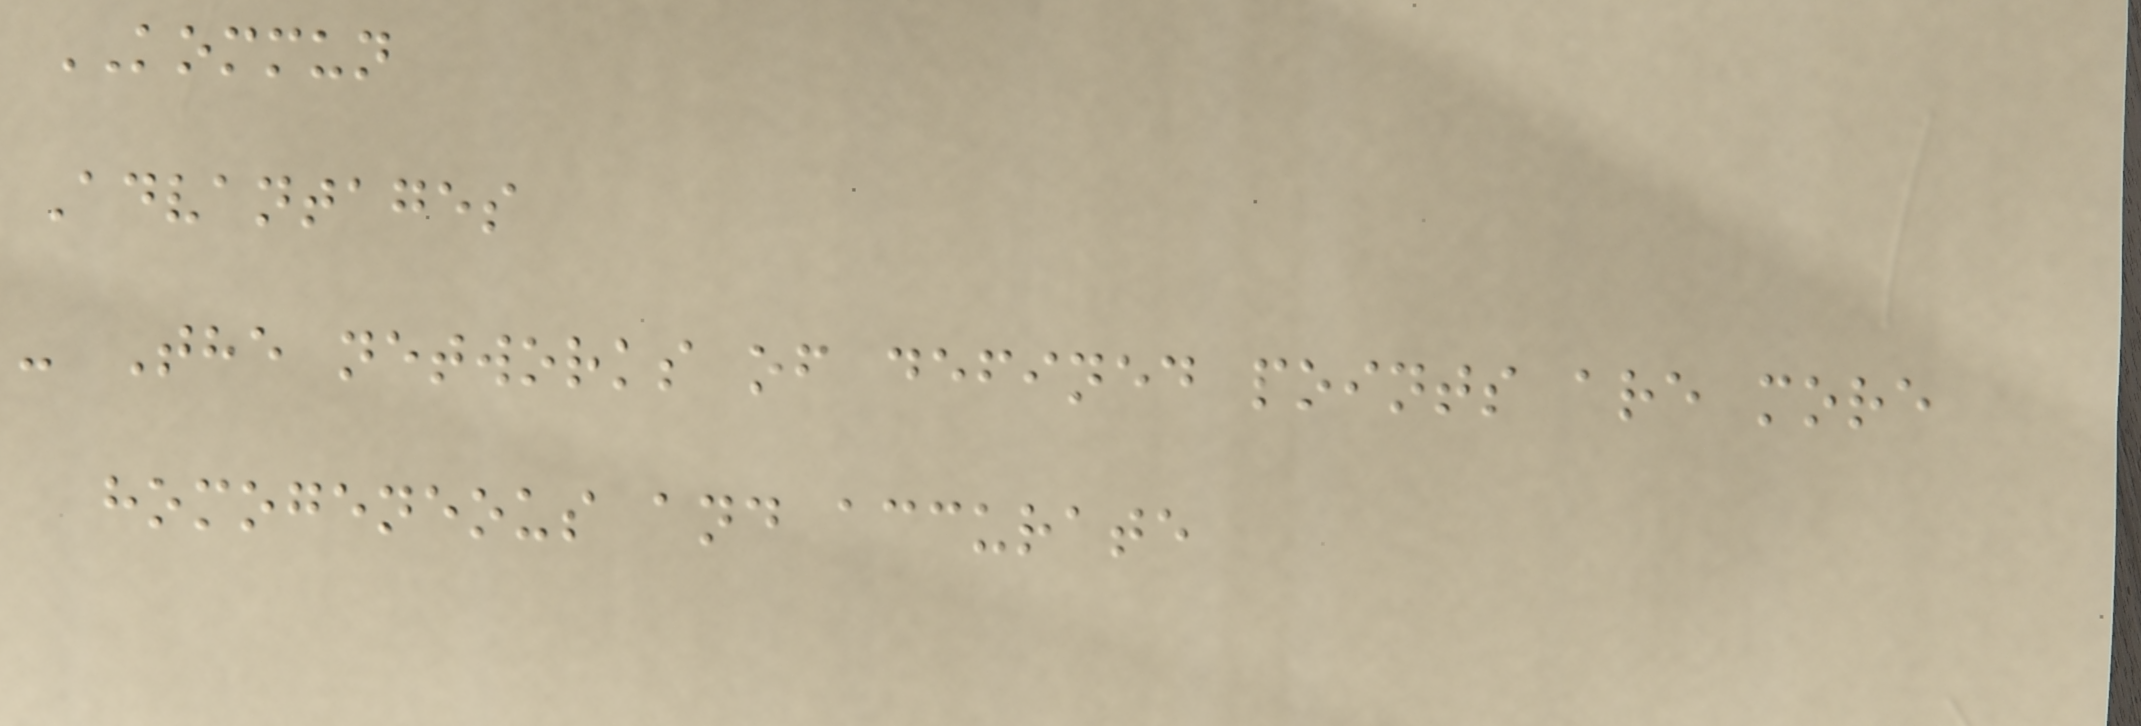KOMMUN
Advantages
- The networks of defined points are more
homogeneous and accurate
